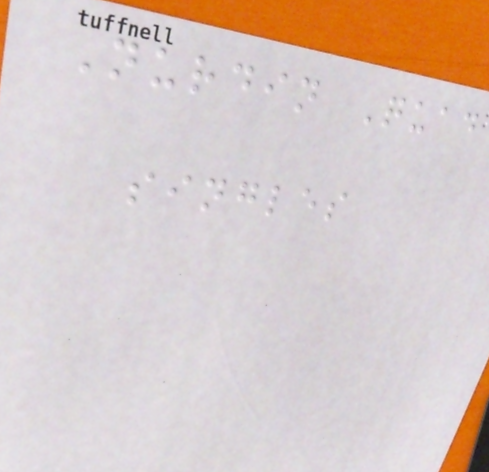Nurdin Quad
singles
